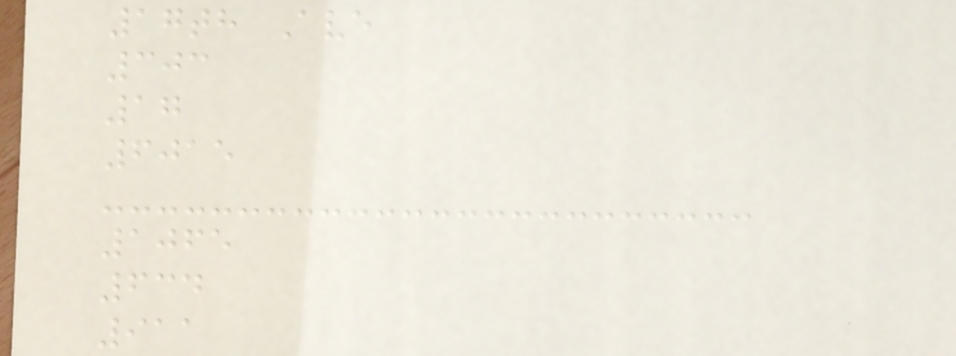17th Ave
303
17
6015
1065
634
911
